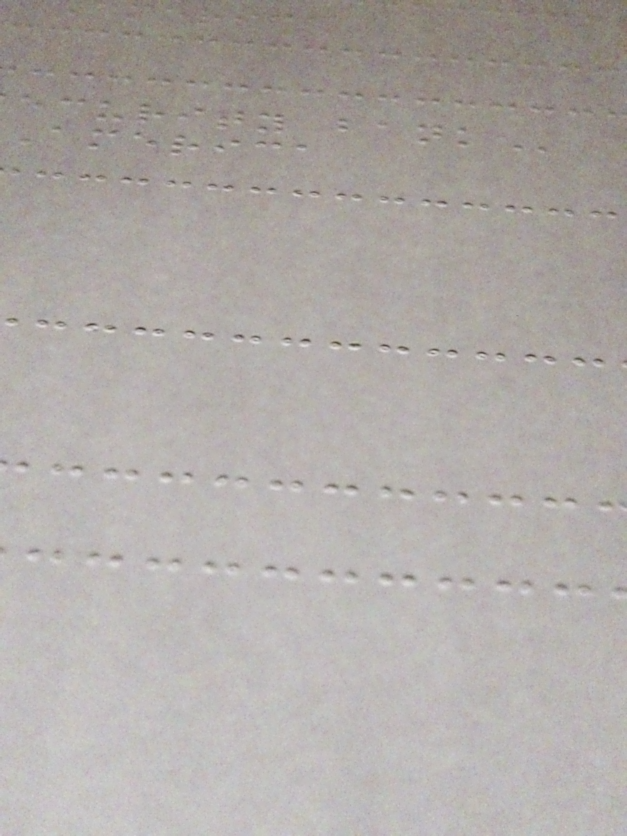merica
ecurity
America
